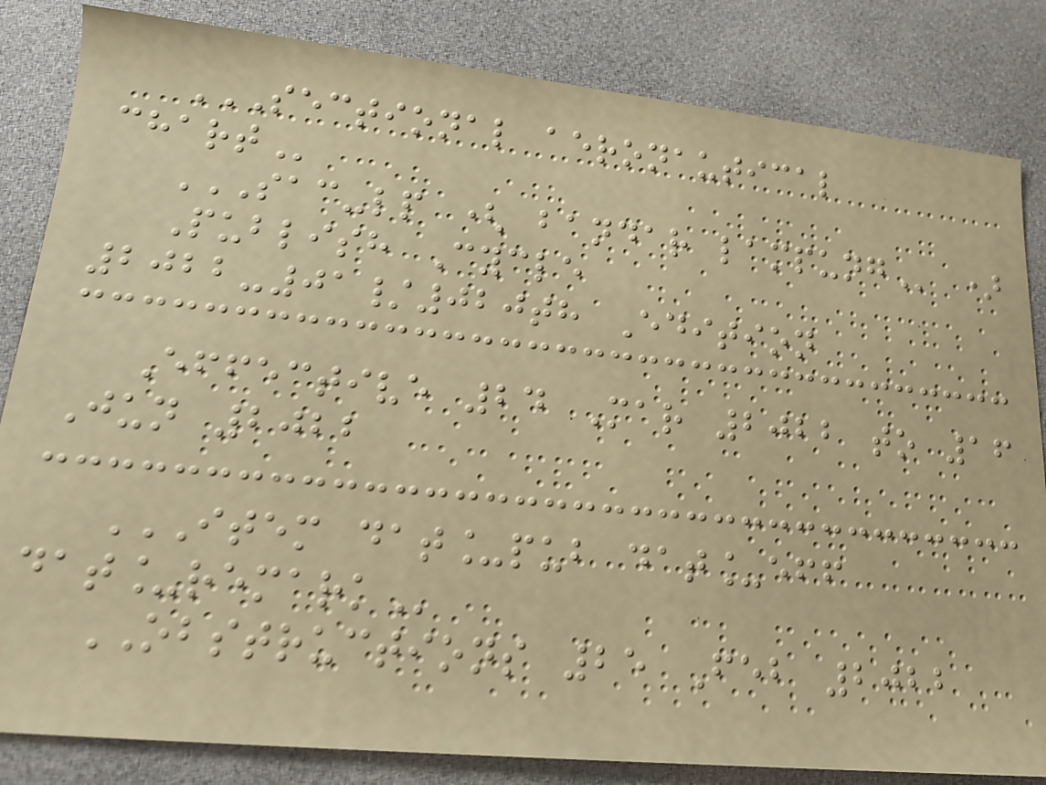SECTIONAL AERONAUTICAL
CHART
SAC-LP ( BANDAR LAMPUNG )
Publish Cycle
2022-01/020th Edition
Effective 24 Mar 2022 to 16
Jun 2022
ITEM DAT_PUB DAT_EFF
DAT_REMARK
OBSTRUCTIONS 25 Feb 2022
